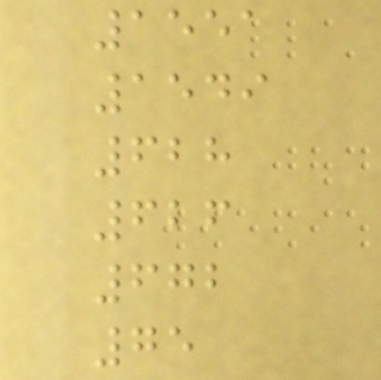1551
1549
628
626
672
75
